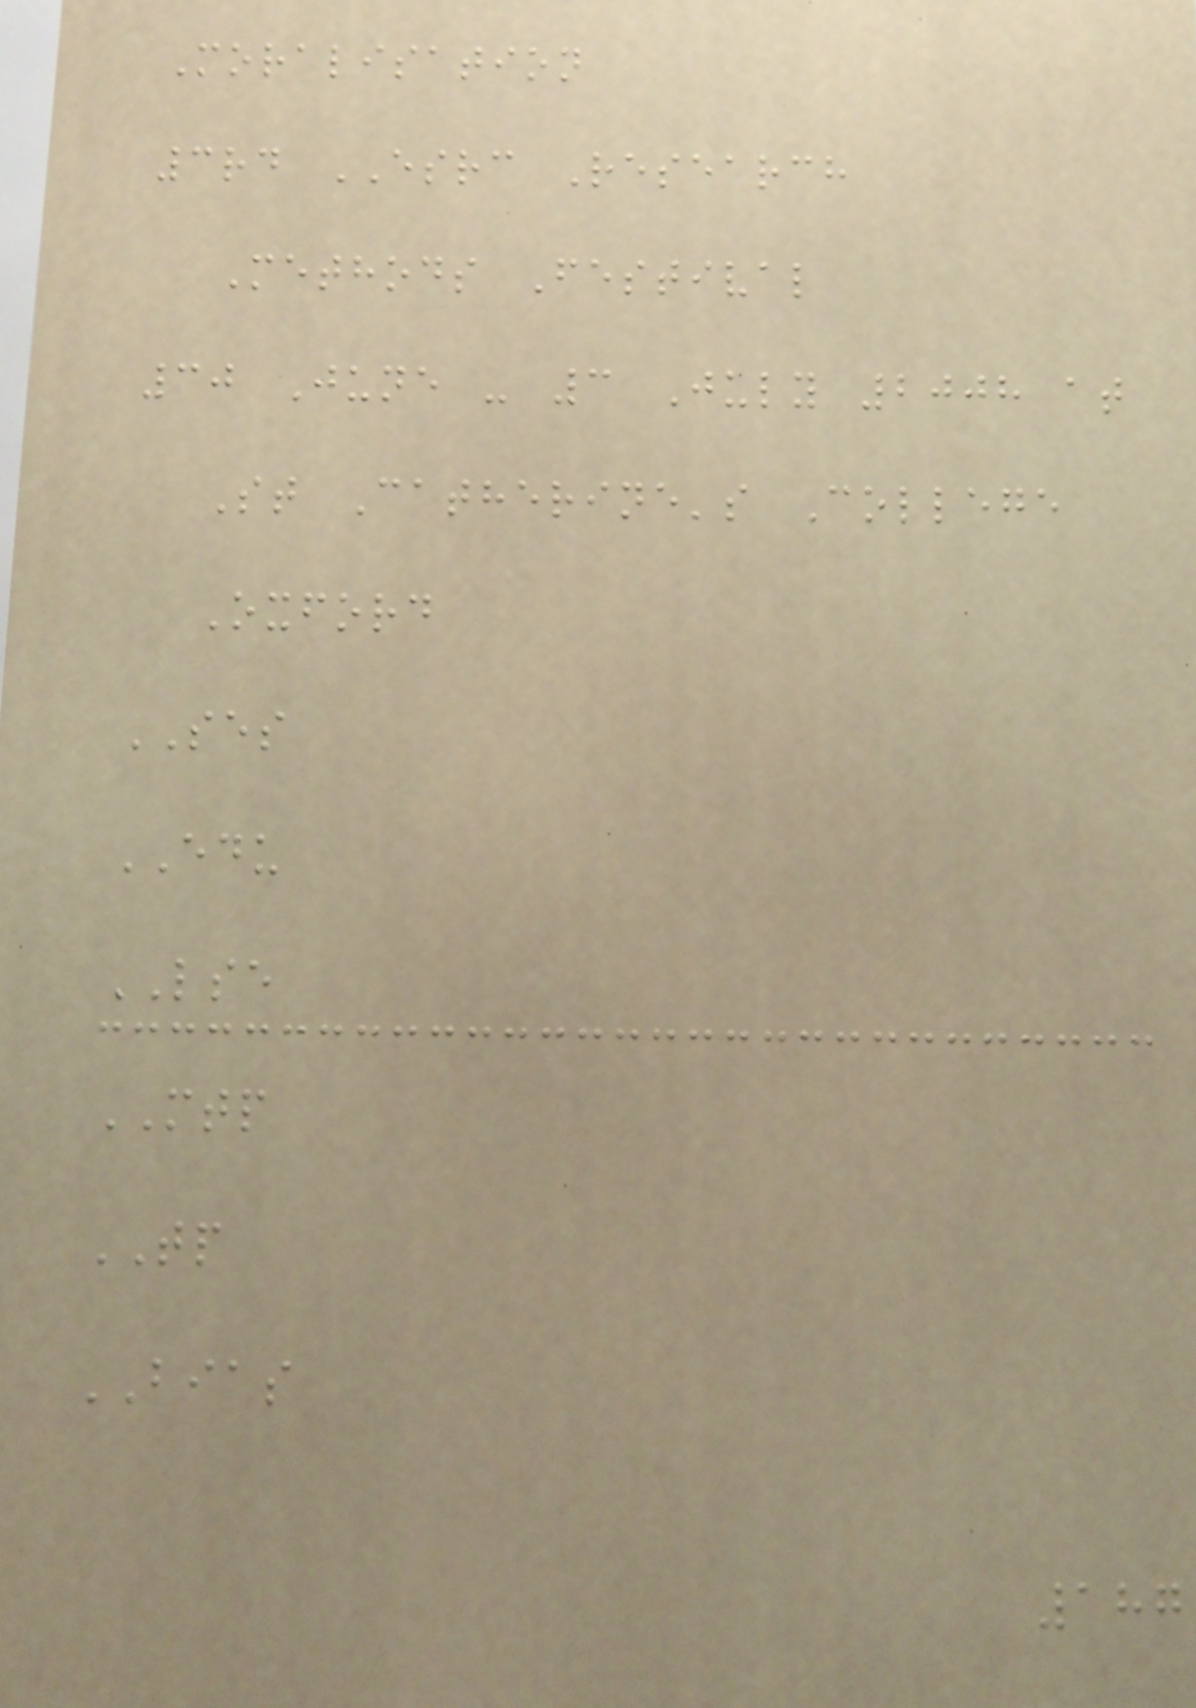Moralisation
3rd ESRC Research
Methods Festival
30 June - 3 July 2008 at
St Catherine's College
Oxford
SES
EDU
LSE
MTP
TP
BIAS
187
